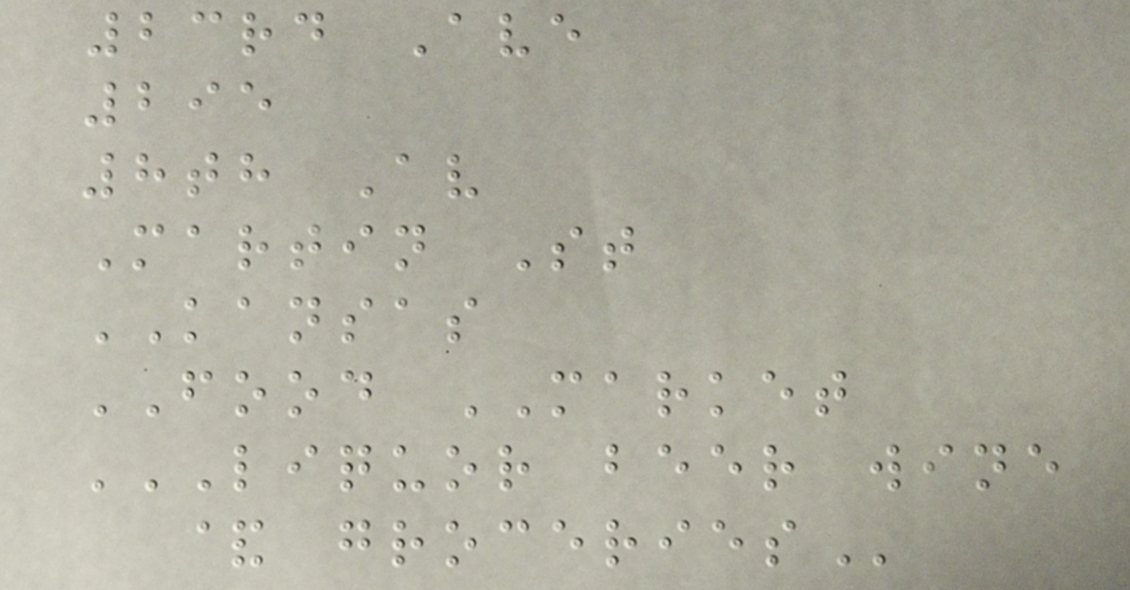23rd Ave
295
8th Av
Martin St
KANSAS
FOOD MARKET
LIQUOR BEER WINE
& GROCERIES
